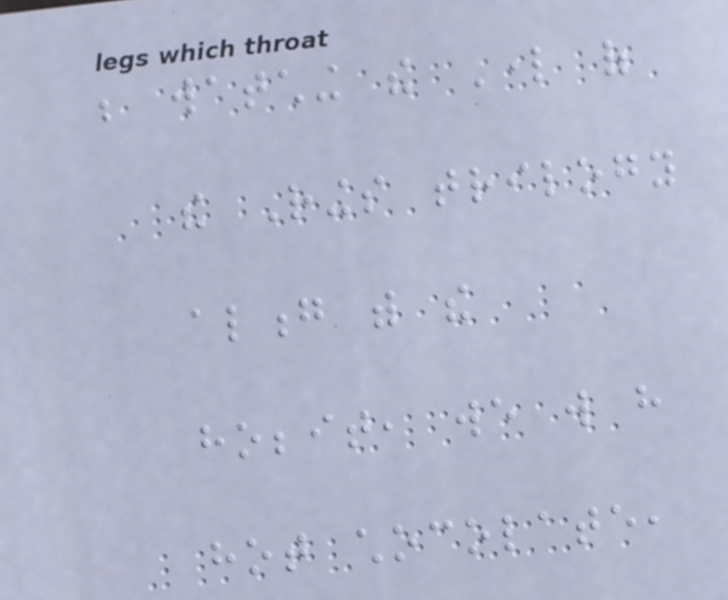be watching the Lord of
the Rings trilogy
along with the
hobbit, we will have
hot chocolate,
